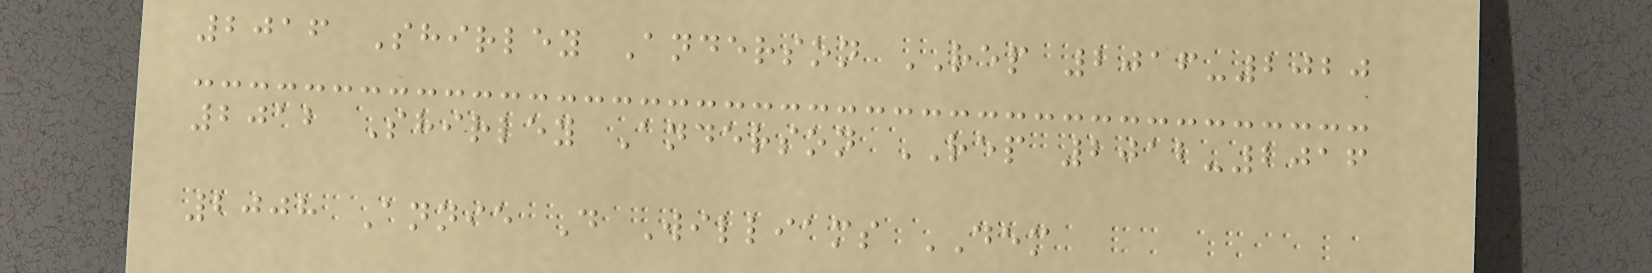2016 Shirley Anderson REP 2016-2020
2012 Shirley Anderson REP 2012-2016
2008 Annie D Williams DEM
